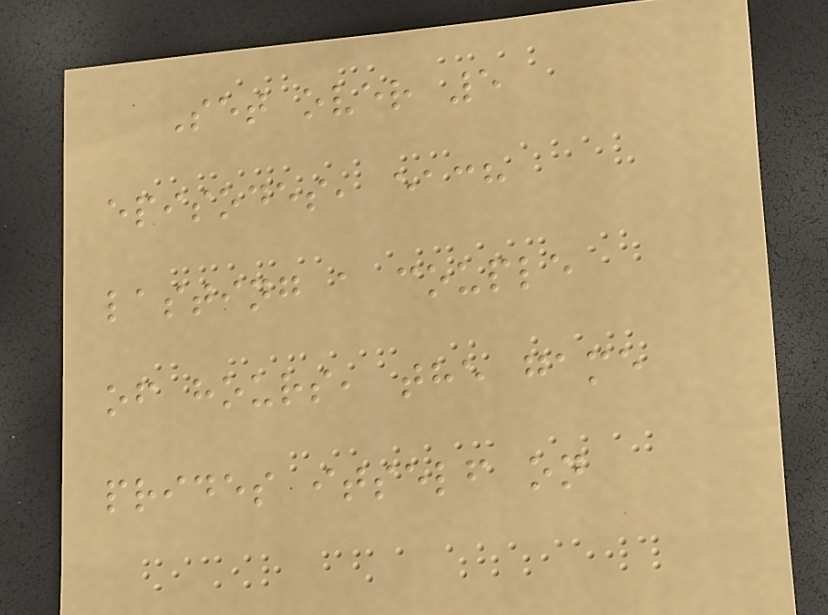Set over 5
episodes, each
lasting a couple
of hours, the game
prides itself on
